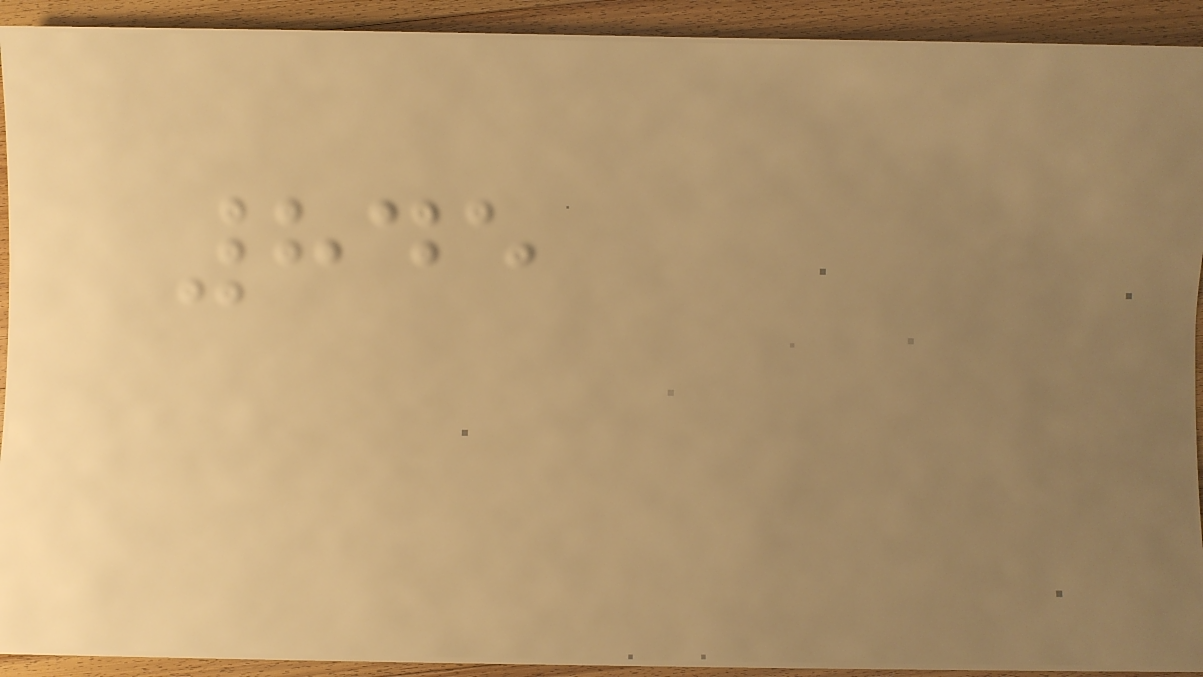845
